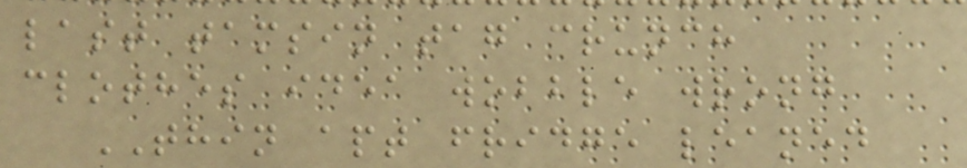last tamsin tag crunch
clothes idea wobble wrong
THIN apt fridge leaned
